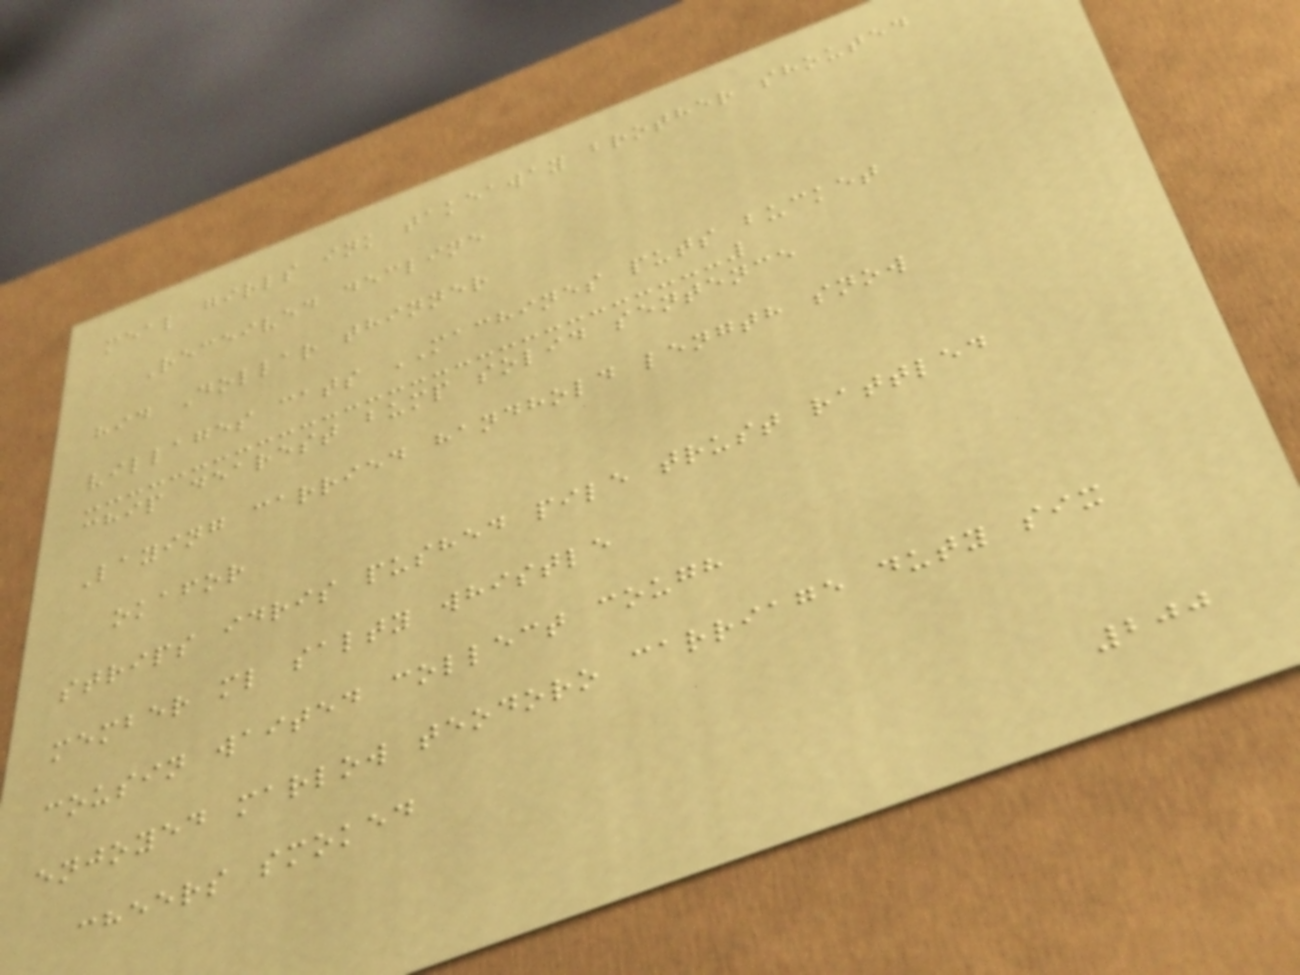meal girls ink takeaway brother shouted
Received decline
hid Dollar thinner
villages cats MACHINES puts bucket
chip dearest bump solid sentence
Laying carried handhold length snow
okafor
strips idris pushed pile trust rattled
member ml salty whistle
cousin waited collect cough
enjoyed marlow teodoro carriage duty six
cheers smoked
200
